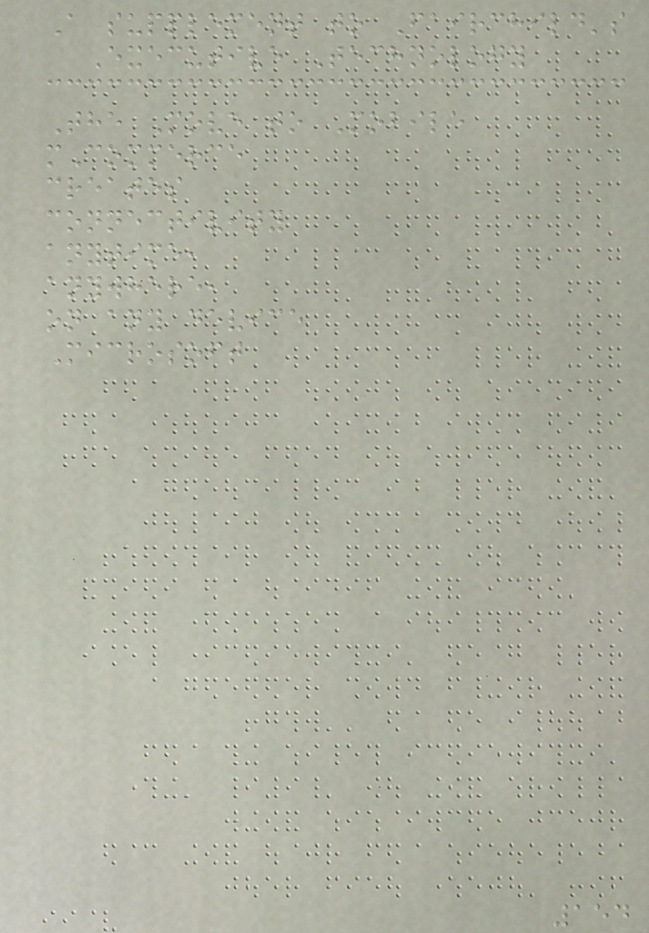A supplement to Fairchild's
Executive Technology
The Move to Mobile
mCommerce
creates
connectivity
anytime,
anywhere,
on any device
Microsoft
154
